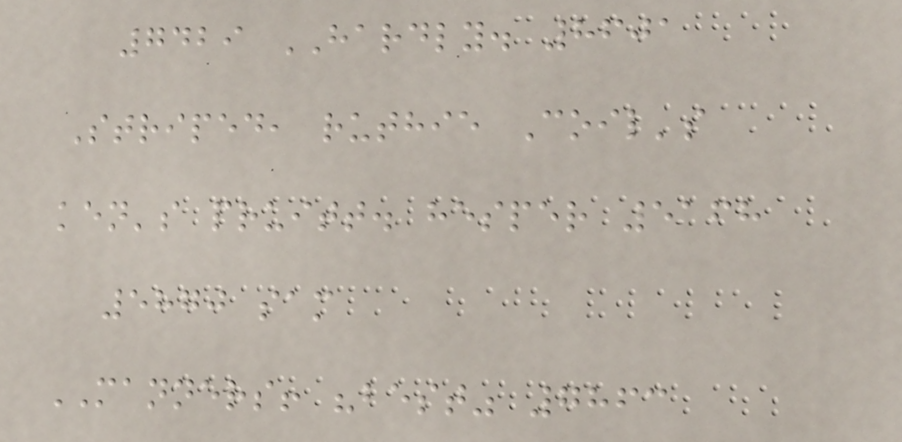7429 HARDLY. 8601
Striped, ruthie Coil's
ken's pruitt. hesper 5168
5870 sam
MANNERS! "best" 7863
